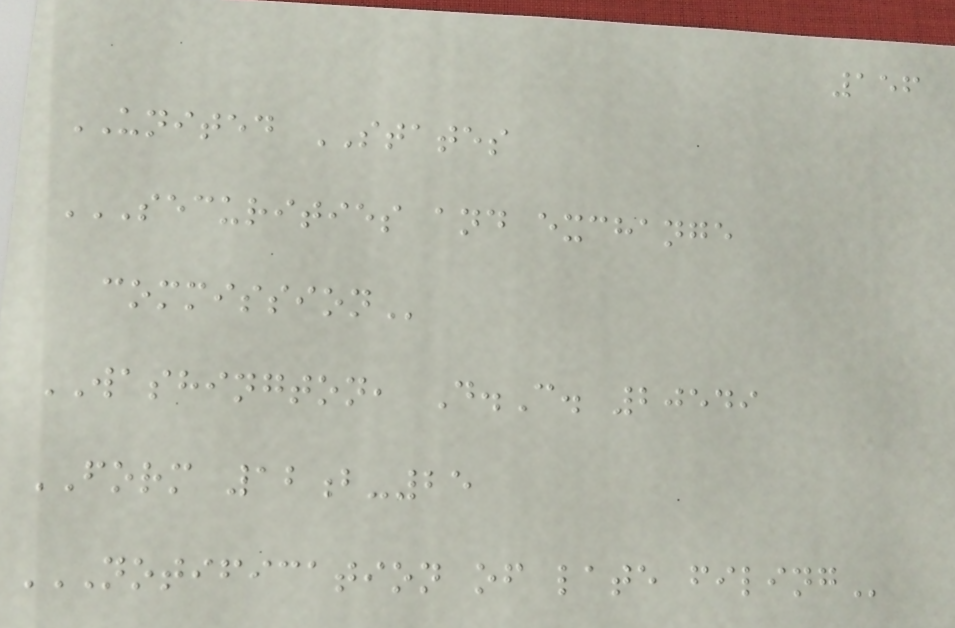156
UNITED STATES
SECURITIES AND EXCHANGE
COMMISSION
WASHINGTON, D.C. 20549
FORM 12b-25
NOTIFICATION OF LATE FILING
